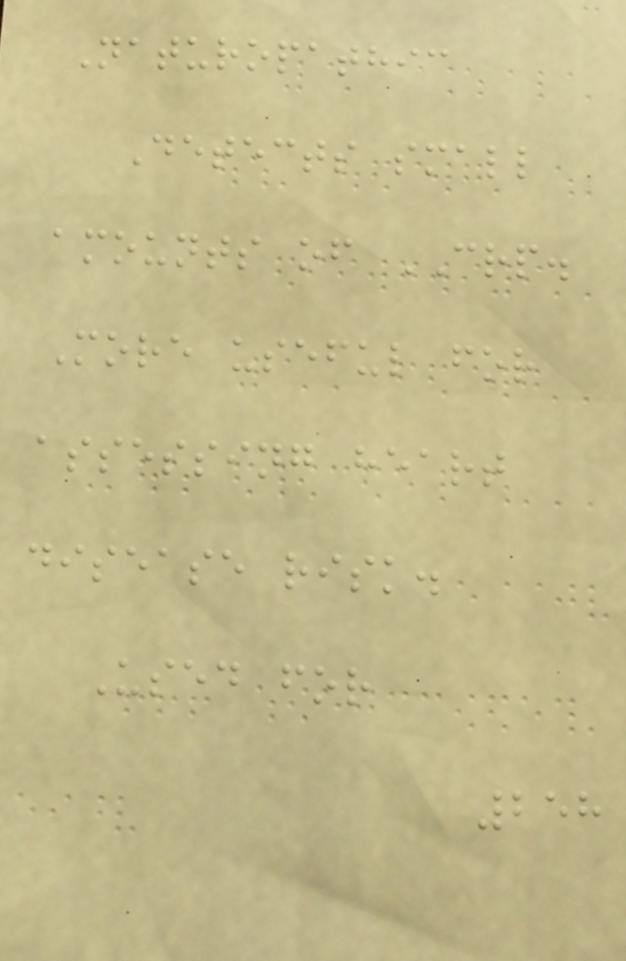Naturopathic
Detects small
amounts of CRP.
More useful for
assessing heart
disease risk.
Used for
258
